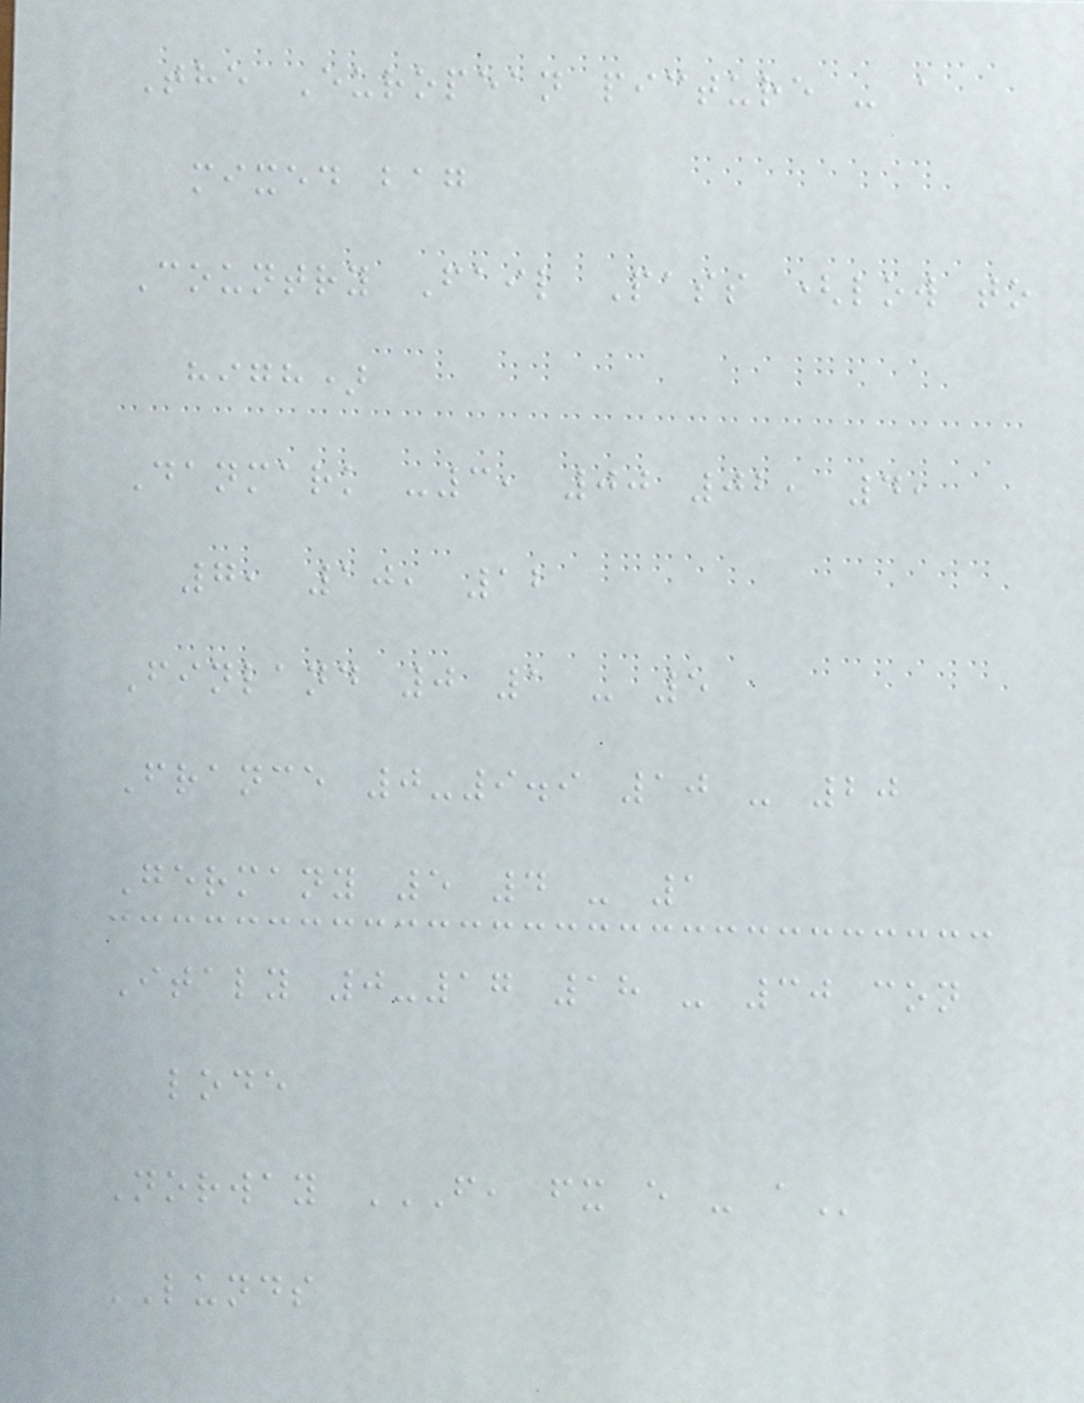The European picture - a
mixed bag
Country Fail Pass (low to
high)
Danmark -3, 00 02, 4,
7, 10, 12
Finland 0 1 - 5
France 0-9.9 10 - 20
Germany 5 4 - 1
Italy 0-17 18 - 30 con
lode
Norway F, FX E - A
LUNDS
